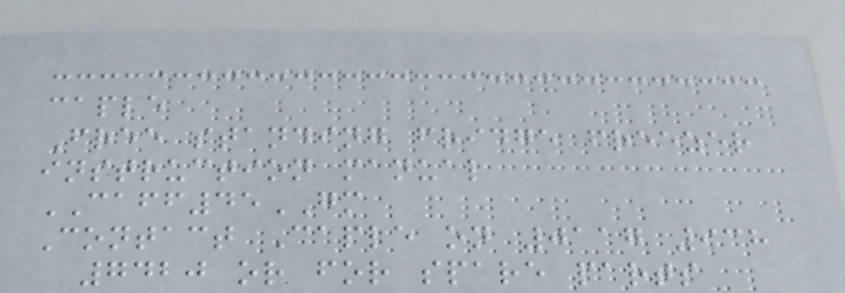caple
Free standing fridge freezer
instruction manual
CAFF45GM
Contact Caple on 0117 938
7420 or for spare parts
